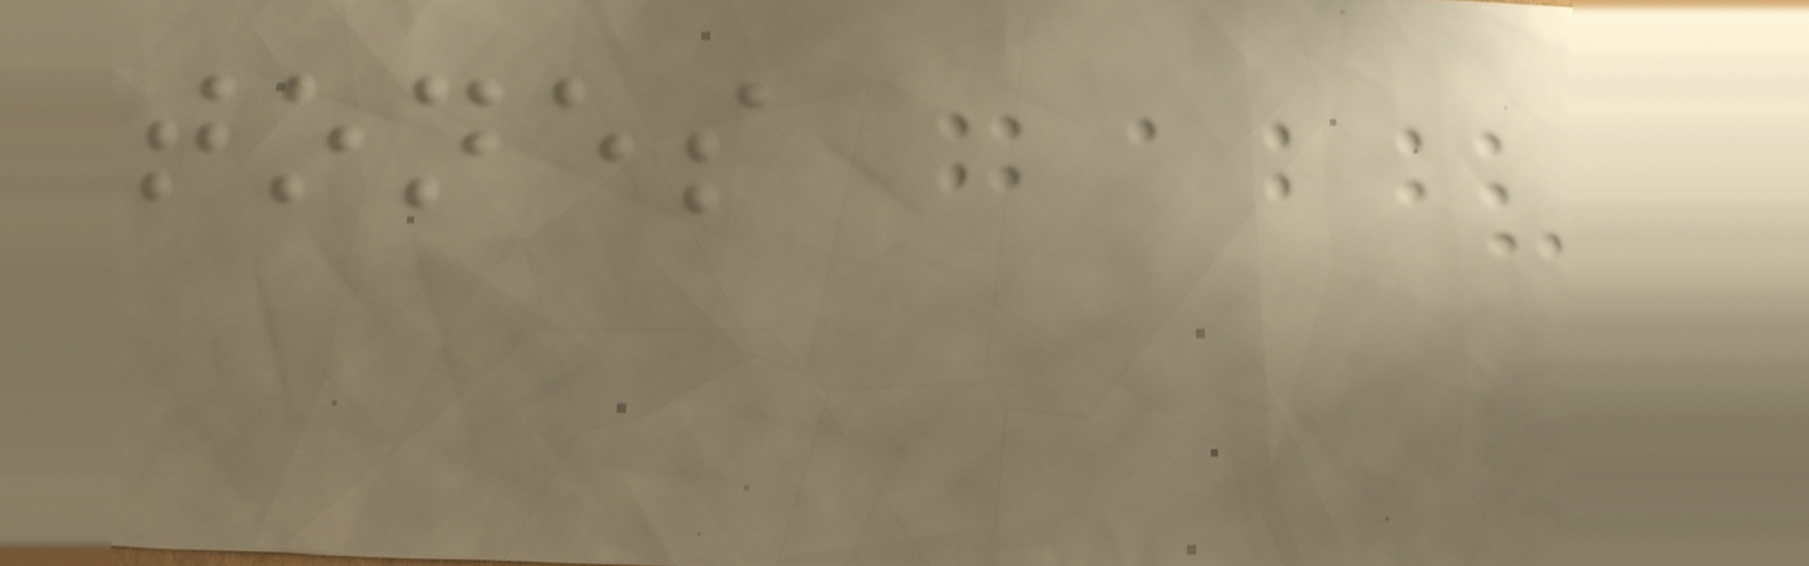tones
